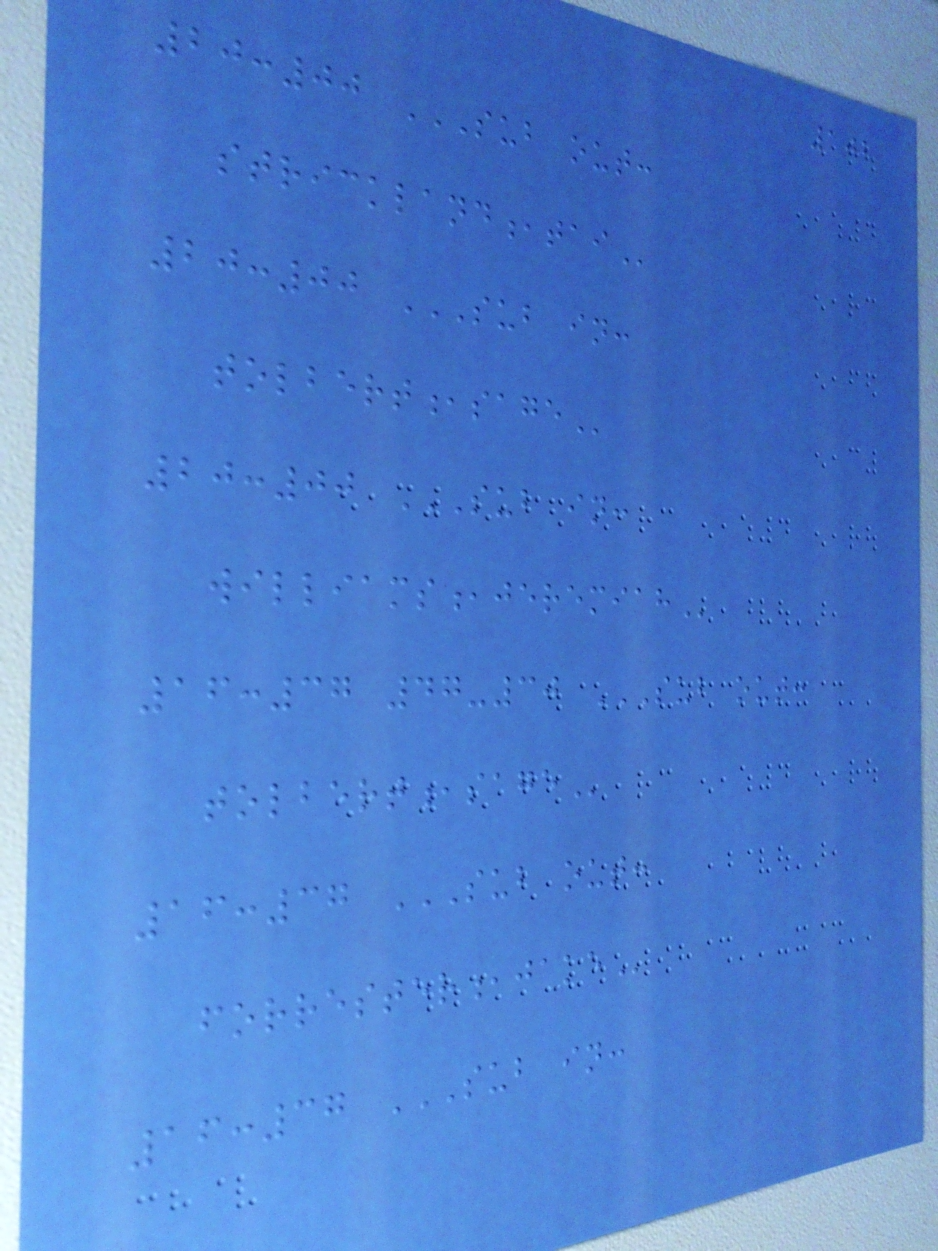102
20:00 SUB OUT:
STRICKLAND,TAI
20:00 SUB IN:
TOLBERT,SAGE
20:00 SUB IN:
WILLIAMS,JEREMIAH
16:37 47-30 SUB OUT:
TOLBERT,SAGE
16:37 SUB OUT:
FORRESTER,JAKE
16:37 SUB IN:
